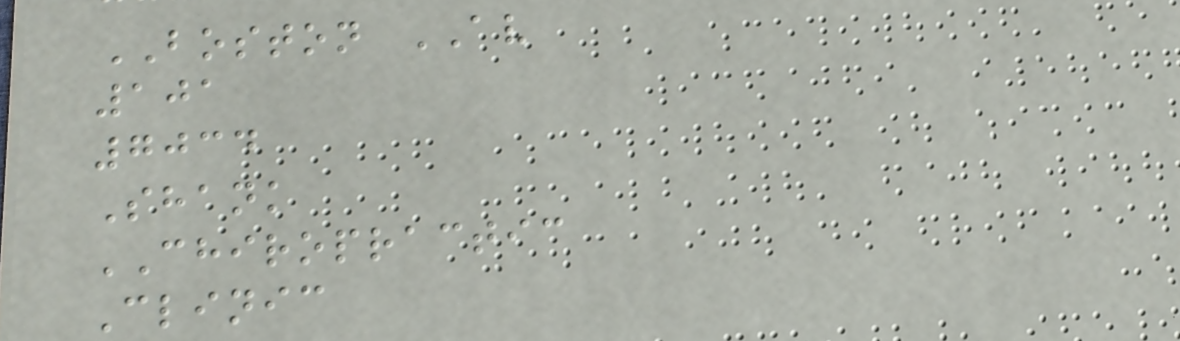BOSTON AV
101
7034
Shank
CHIROPRACTIC
Clinic
